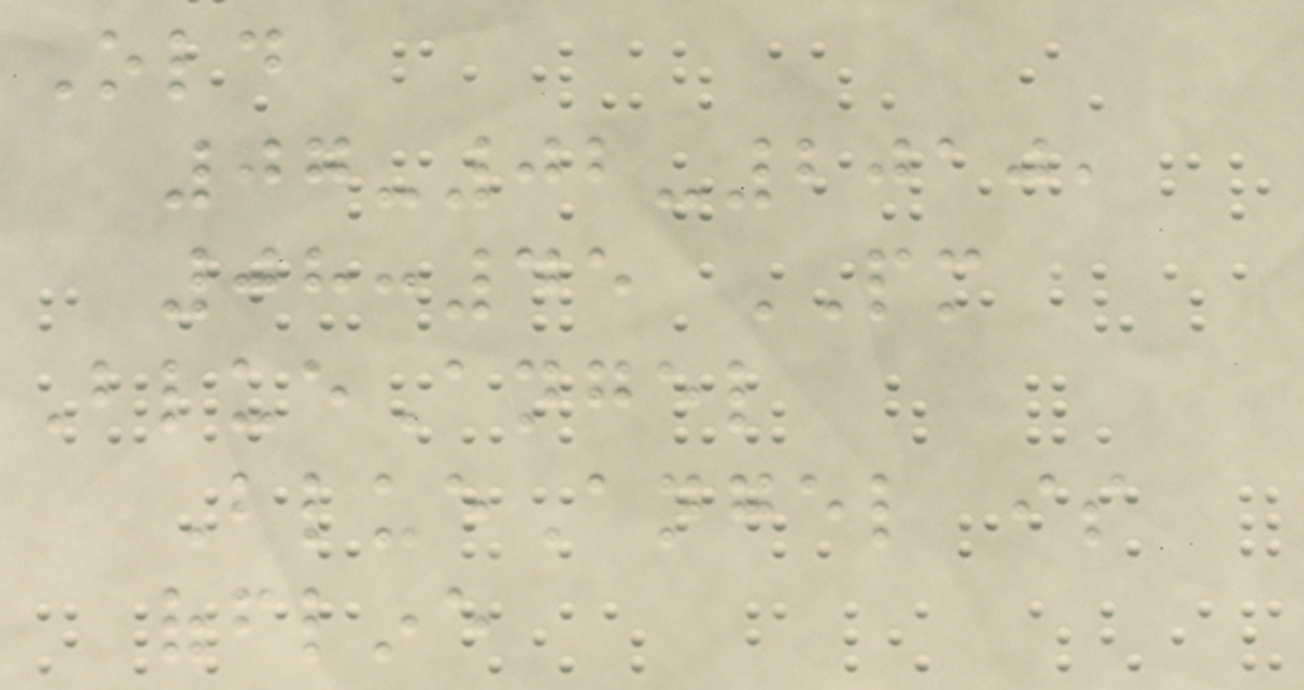Old
07-02-2010,
08:45 PM
BlueAngel
BlueAngel is
offline
